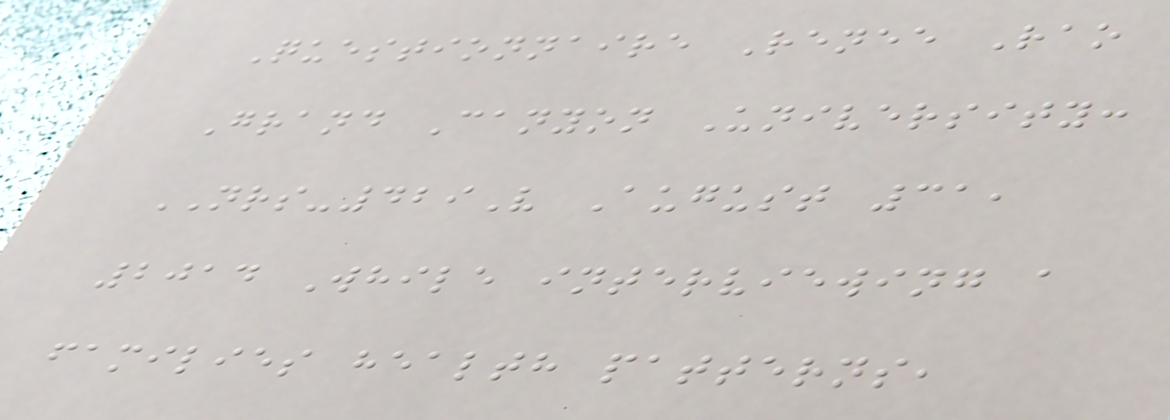Questionnaire Renee Rao
Grand Canyon University:
NRS-429V August 31,
2014 While interviewing a
families health patterns,
